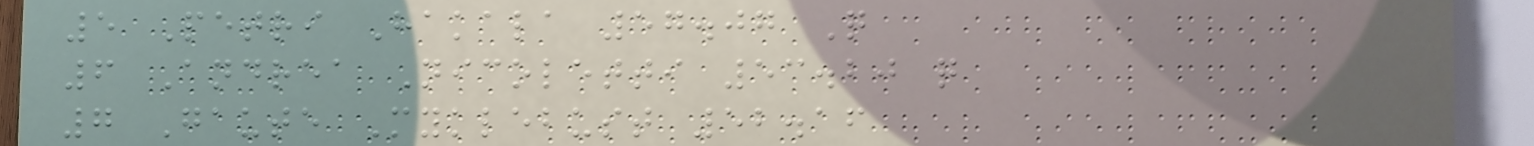5 Petri Hakala 57.07 Q
6 Andrea Nicoletti 53.20 q
7 Gaute Myklebust 52.16
